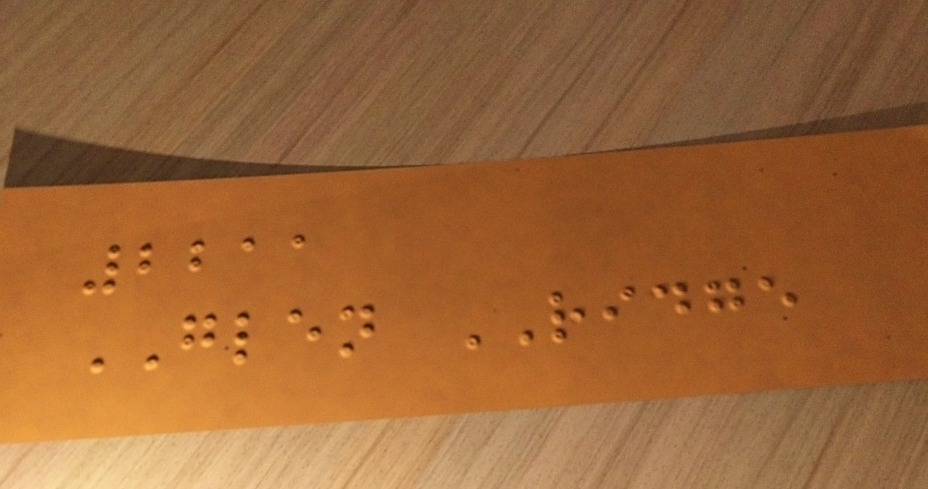2211
GLEN RIDGE
